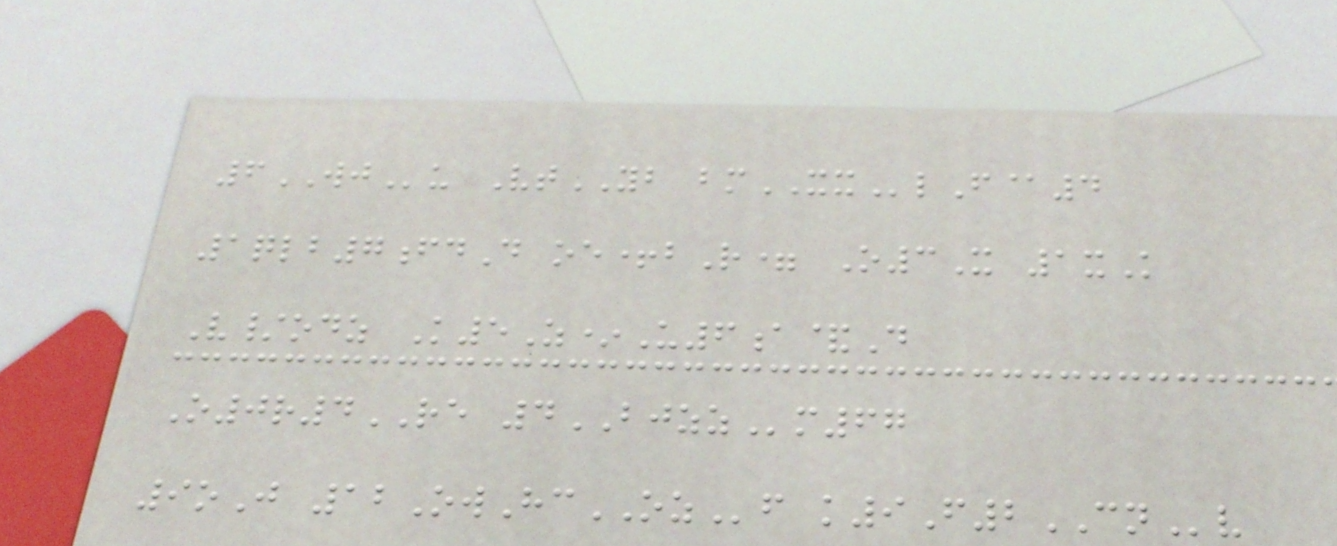6WJu VtYB bmXXlF@4
1qlb7fdD oe+bR= O3X 1xK
V/odz K5Z*U6a&D
O0r4RE 4BJZZm67
9oJ 12OwHcOZf k9F2CNv
